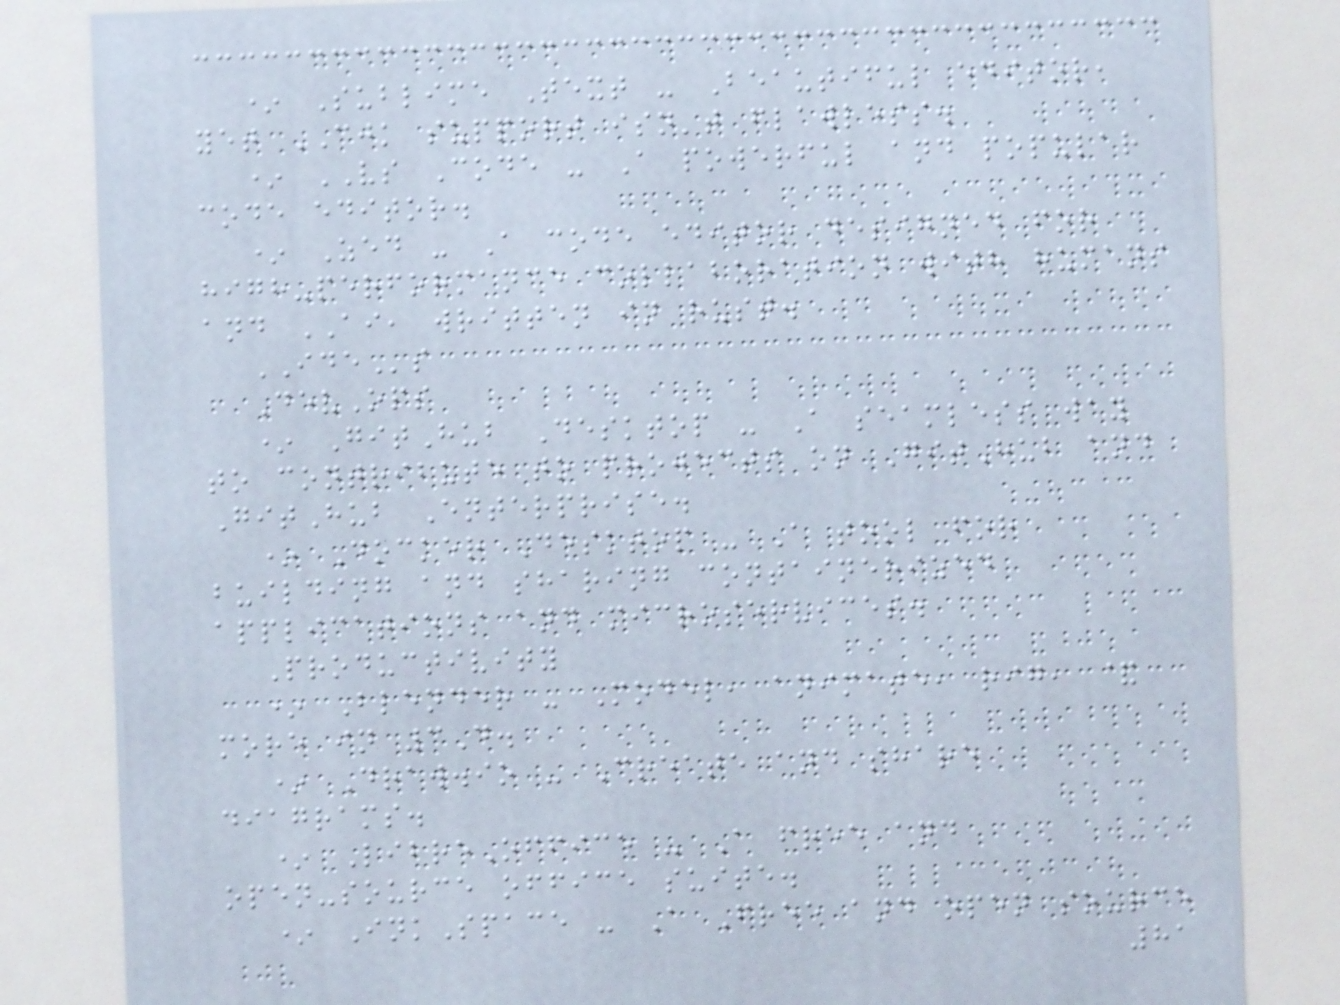* Sublime Text - Beautiful editor,
yet CJK support isn't flawless.
* VS Code - A powerful and popular
code editor.
* Zed - A code editor designed for
high-performance collaboration with humans
and AI, written in rust.
IDEs
DevOps
* GitHub Desktop - A seamless way
to contribute to projects on GitHub and
GitHub Enterprise.
* Docker Desktop - A tool for
building and sharing containerized
applications and microservices.
Productivity
* Blender - Model, animate, rig, &
more in 3D.
* Draw.io - Create and share
diagrams.
* LibreOffice - A free and
open-source office suite.
* InkSpace - A Free and open source
81
